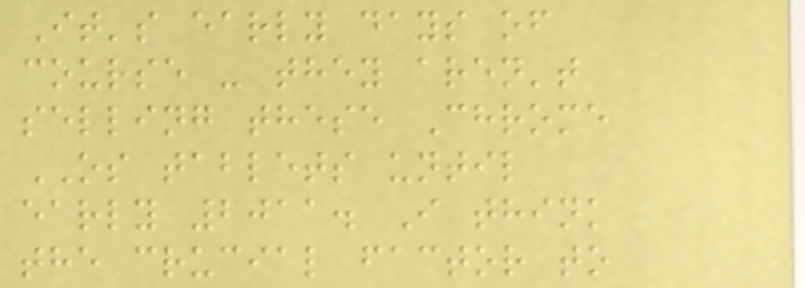It's early days of
course - they aren't
selling these Chrome
OS tablets until
early 2011. I think
the crucial factor to
